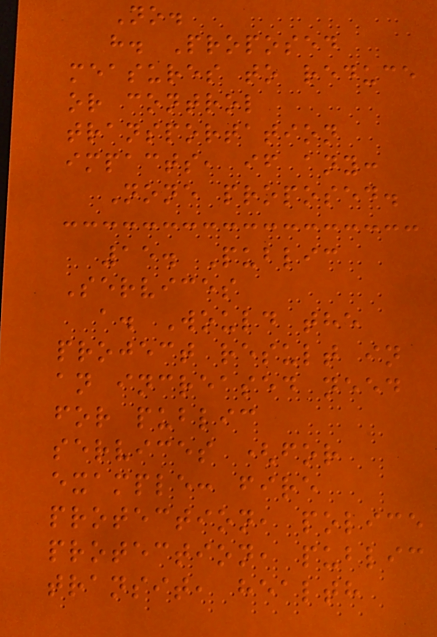No.
h. Proposed
measures to reduce
or control
transportation
impacts, if any:
None proposed.
15. Public
Services
a. Would the
project result in
an increased need
for public
services (for
example: fire
protection, police
protection, public
transit, health
